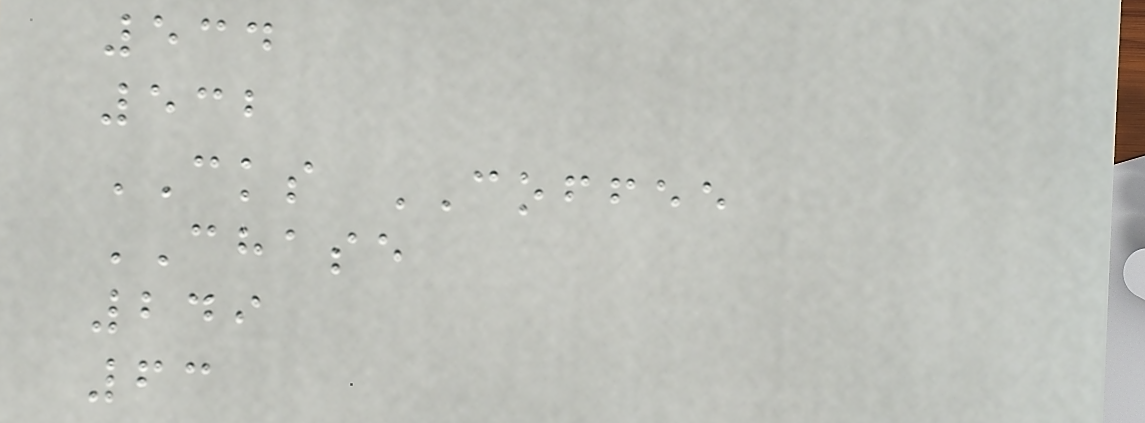534
532
CKS COFFEE
CHASE
249
63
